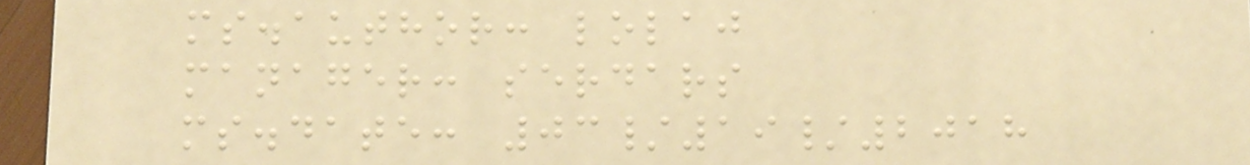ms.author: lolaj
manager: serdars
ms.date: 03/19/2018
